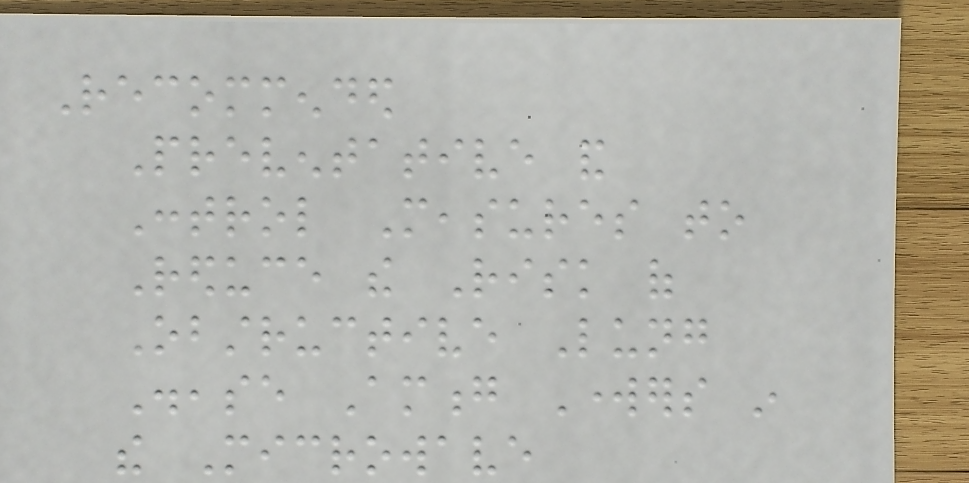Recommended
Preventative and
Control Measures to
Reduce the Risk of
Obstructive Lung
Disease Among Workers in
the Microwave
